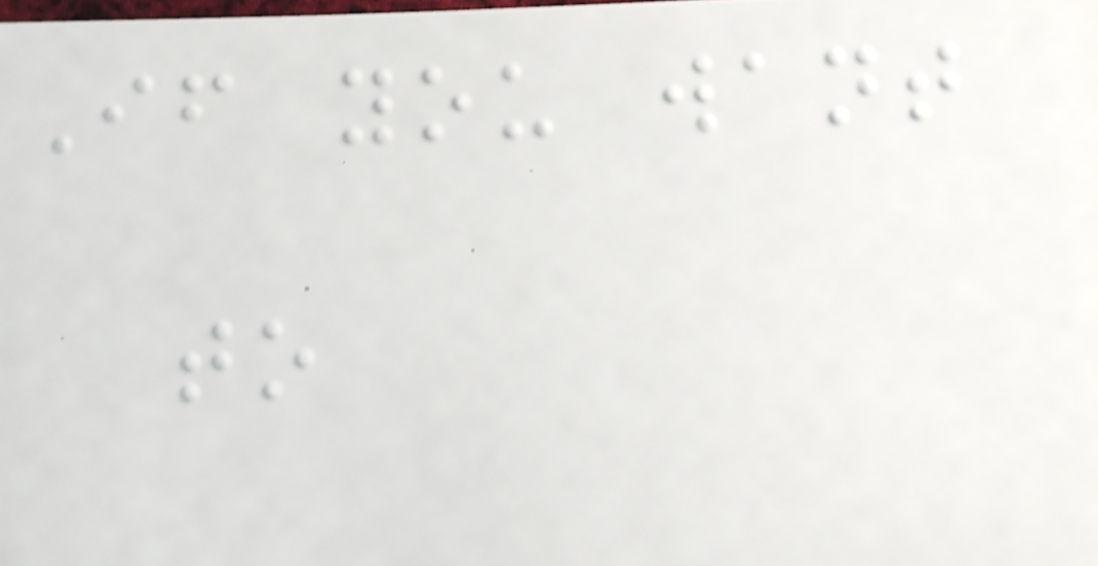If you want
to
